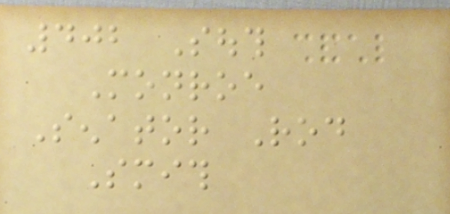402 South
Monroe
Senator Rod
Smith
